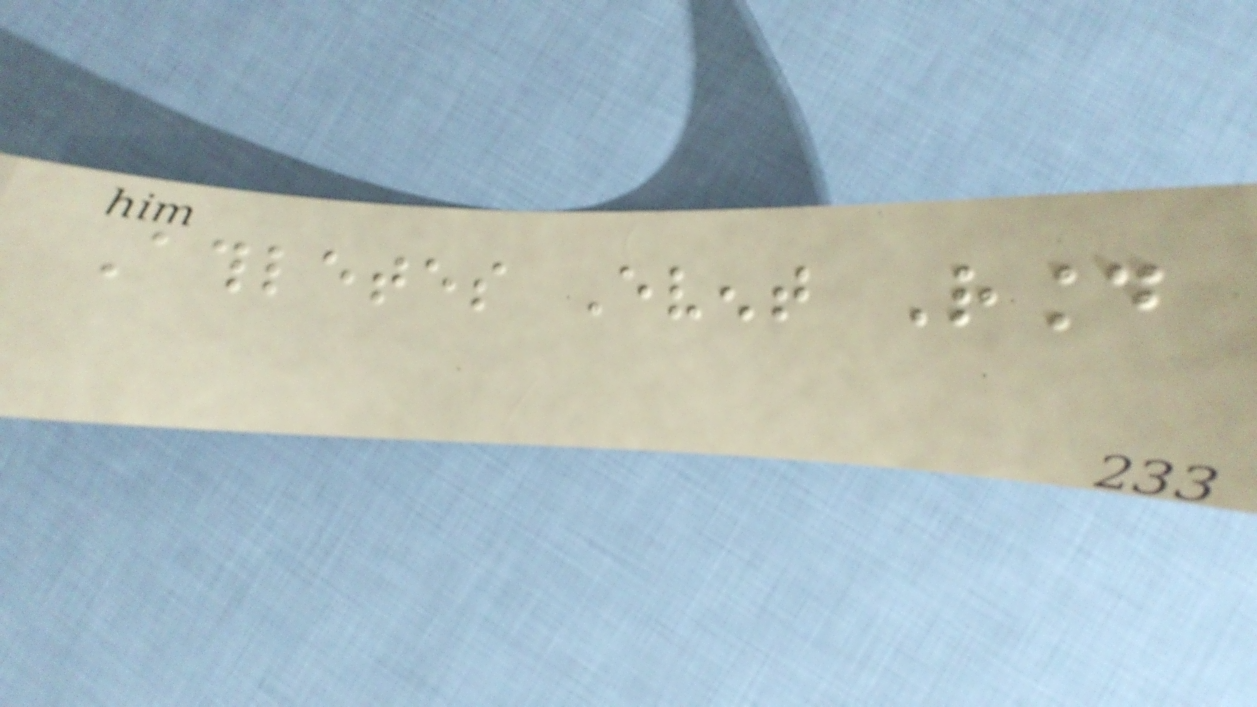Athletes Event Round
